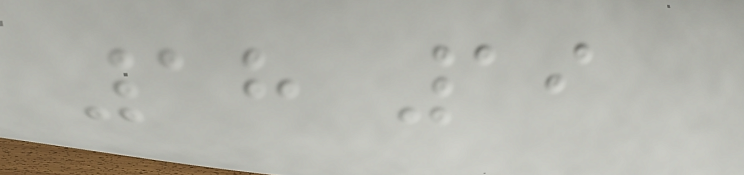18 19
